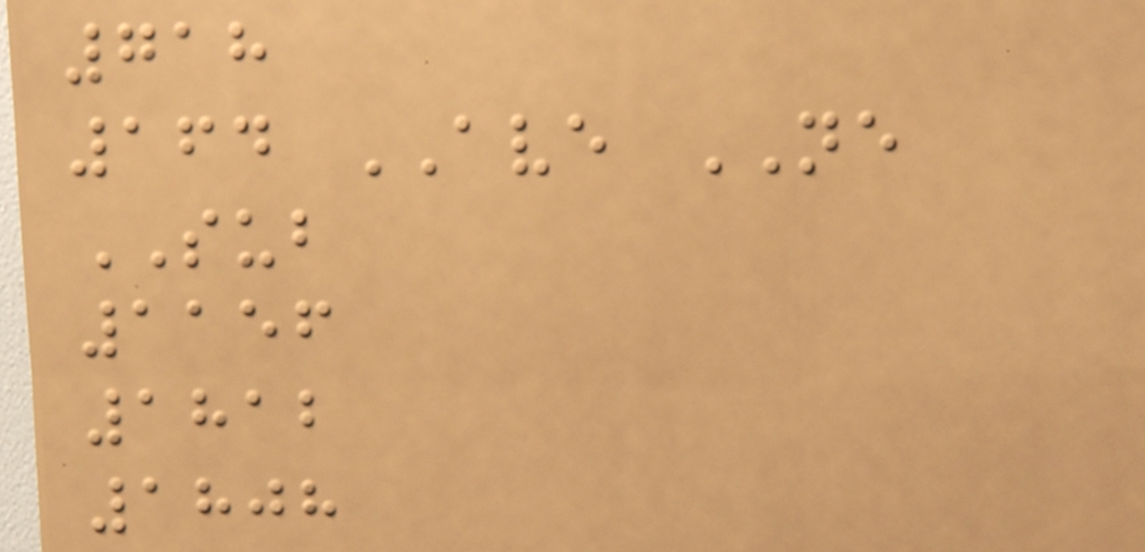718
164 AVE NE
SUB
1156
1812
1808
